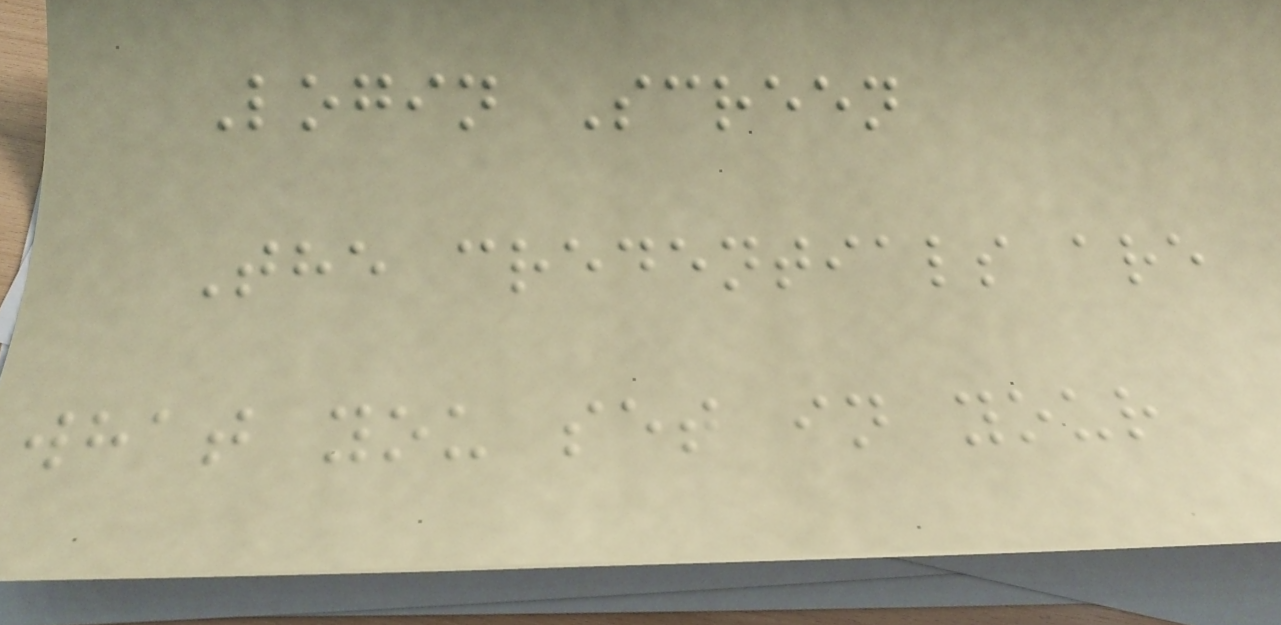Login Screen
The credentials are
what you set in your
